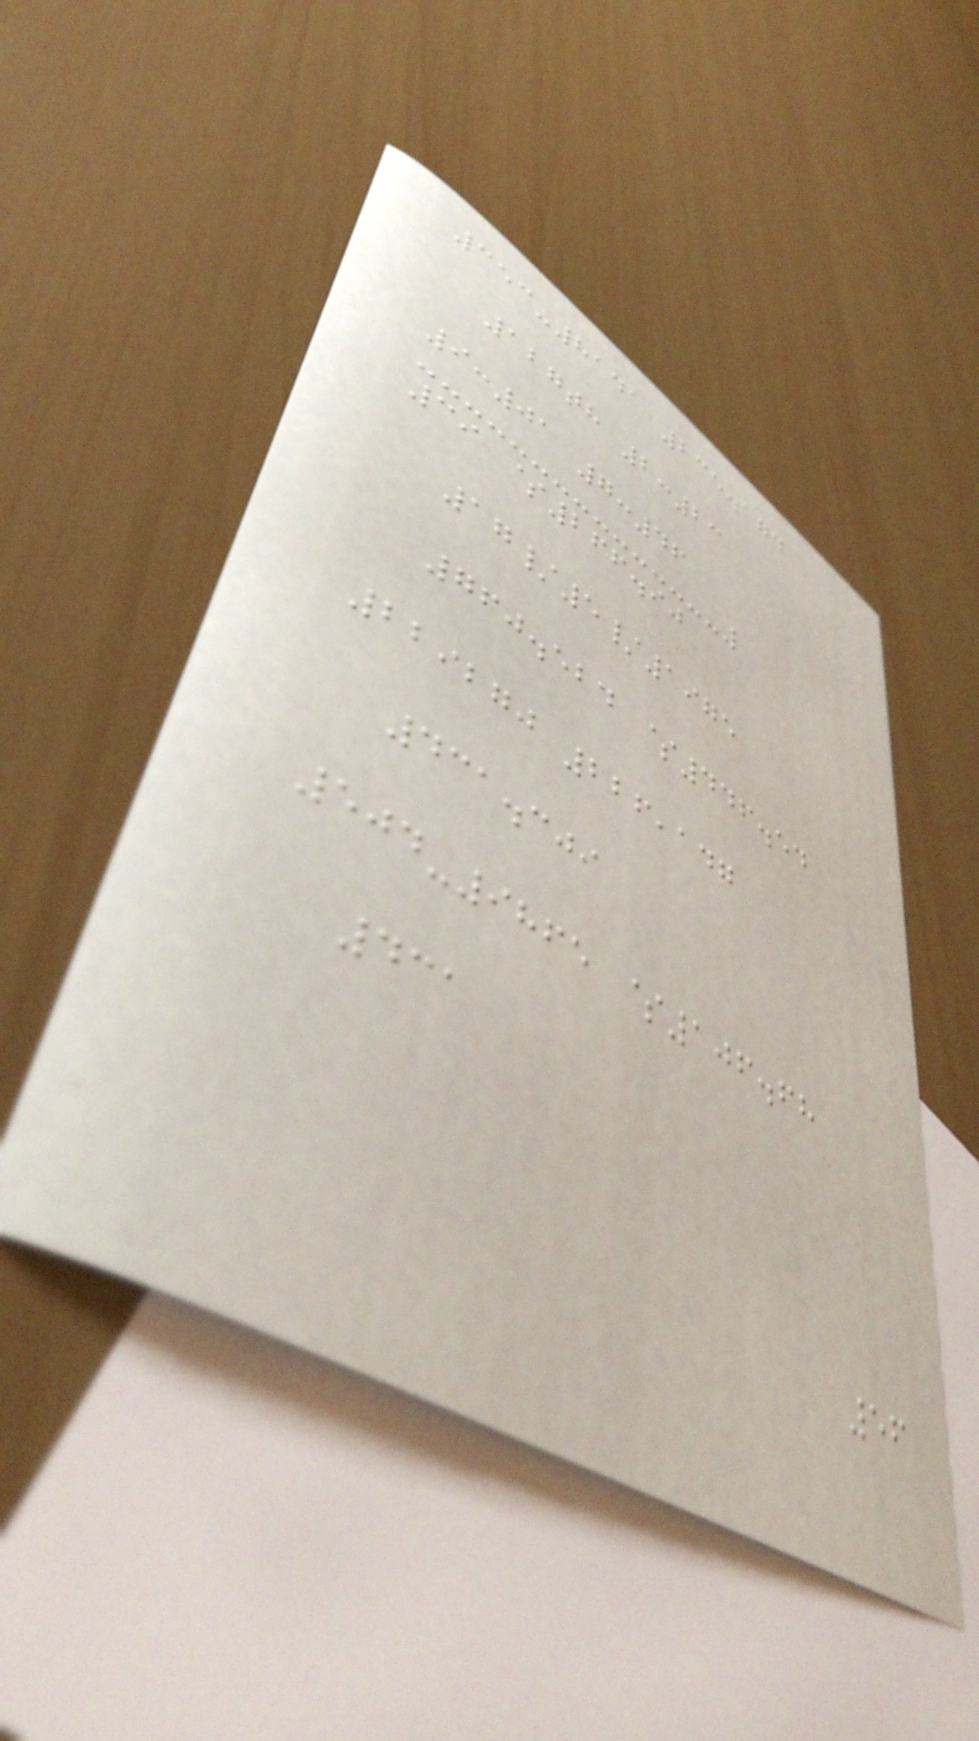353-8141 235.174
127th 2:23
9:01 7:46
39 $266.90
17/5/1975
760.524 $446.54
229270 226,147
431.309
504-9865 $106.68
431
56
